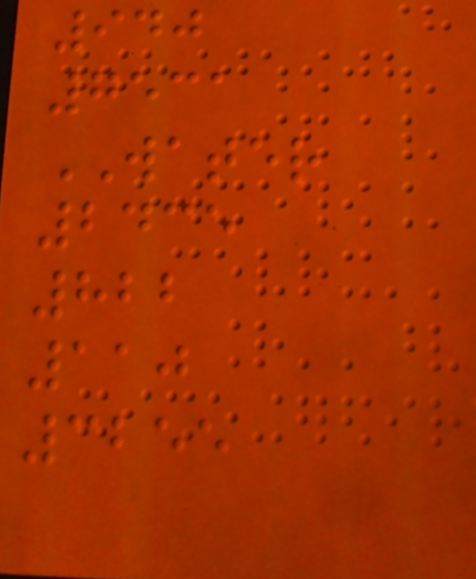940
7531
WATER
2435
822
110
3255
